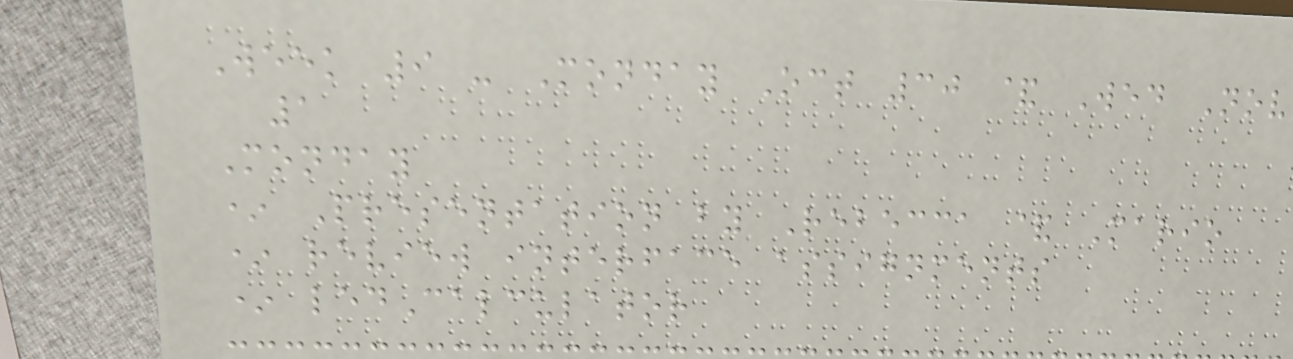Week 9 - Monday Oct 30 & Wed Nov
1
Monday
* Presentation by Rebecca & Mario
* review interface assignments
* ledCalculator
